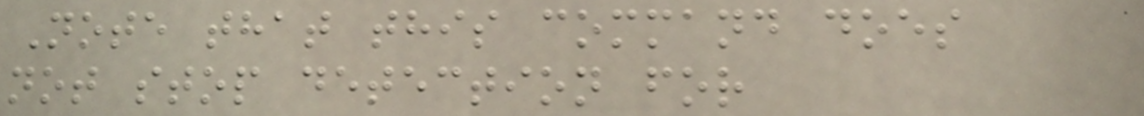Note that this command does
not stop detection for
